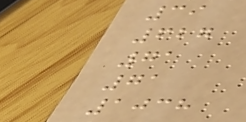39
627
71
71
1038
